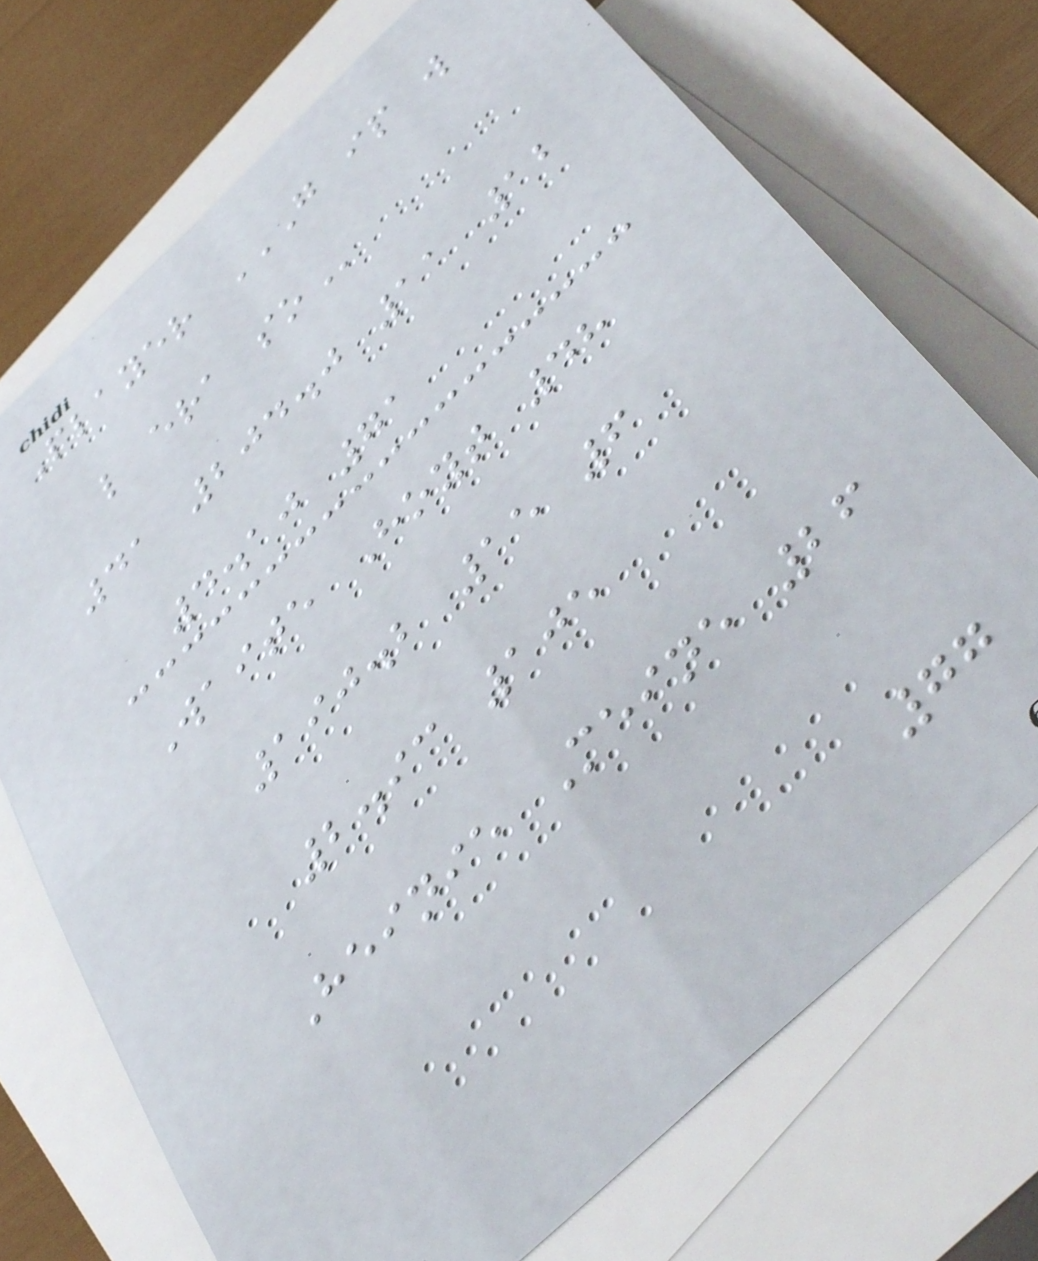Player G IP W
L ERA SO
41 204.0 11 12
4.10 71
Waite Hoyt 48
190.2 15 6
2.93 105
Heinie Meine 26
77
